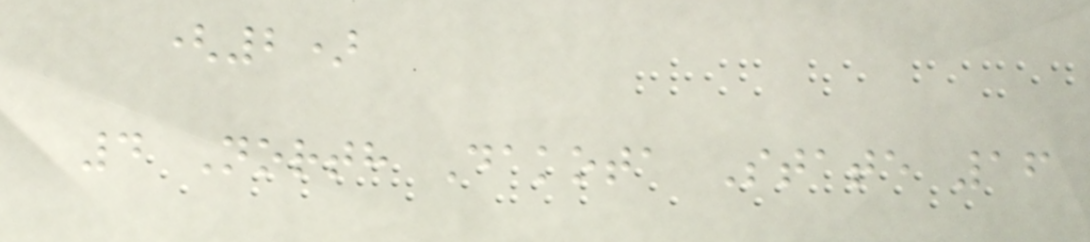(2)
4 North Dakota State 16
